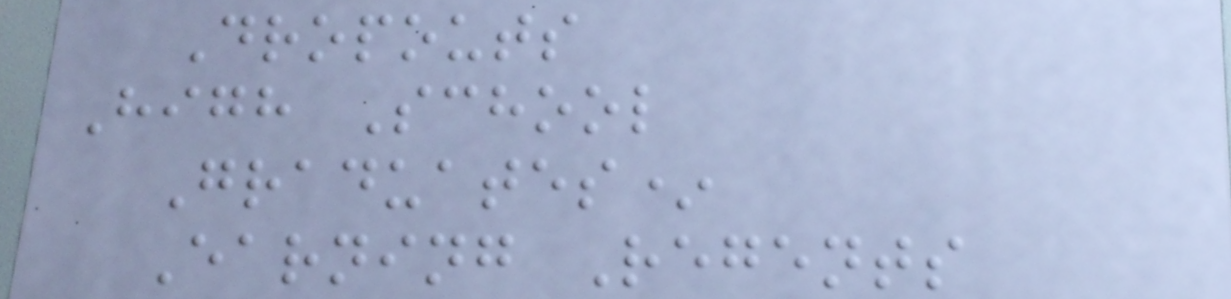Dropouts
High School
Graduates*
Earning Regents
